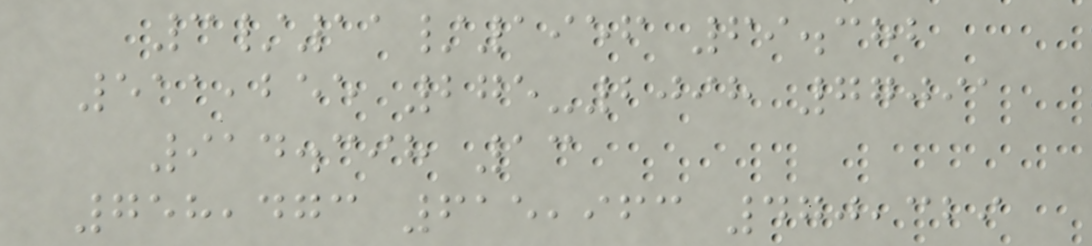3/11/1956 69.382
511,255 275-2098 77091
914.398 13
758,473 615,963 470,329
